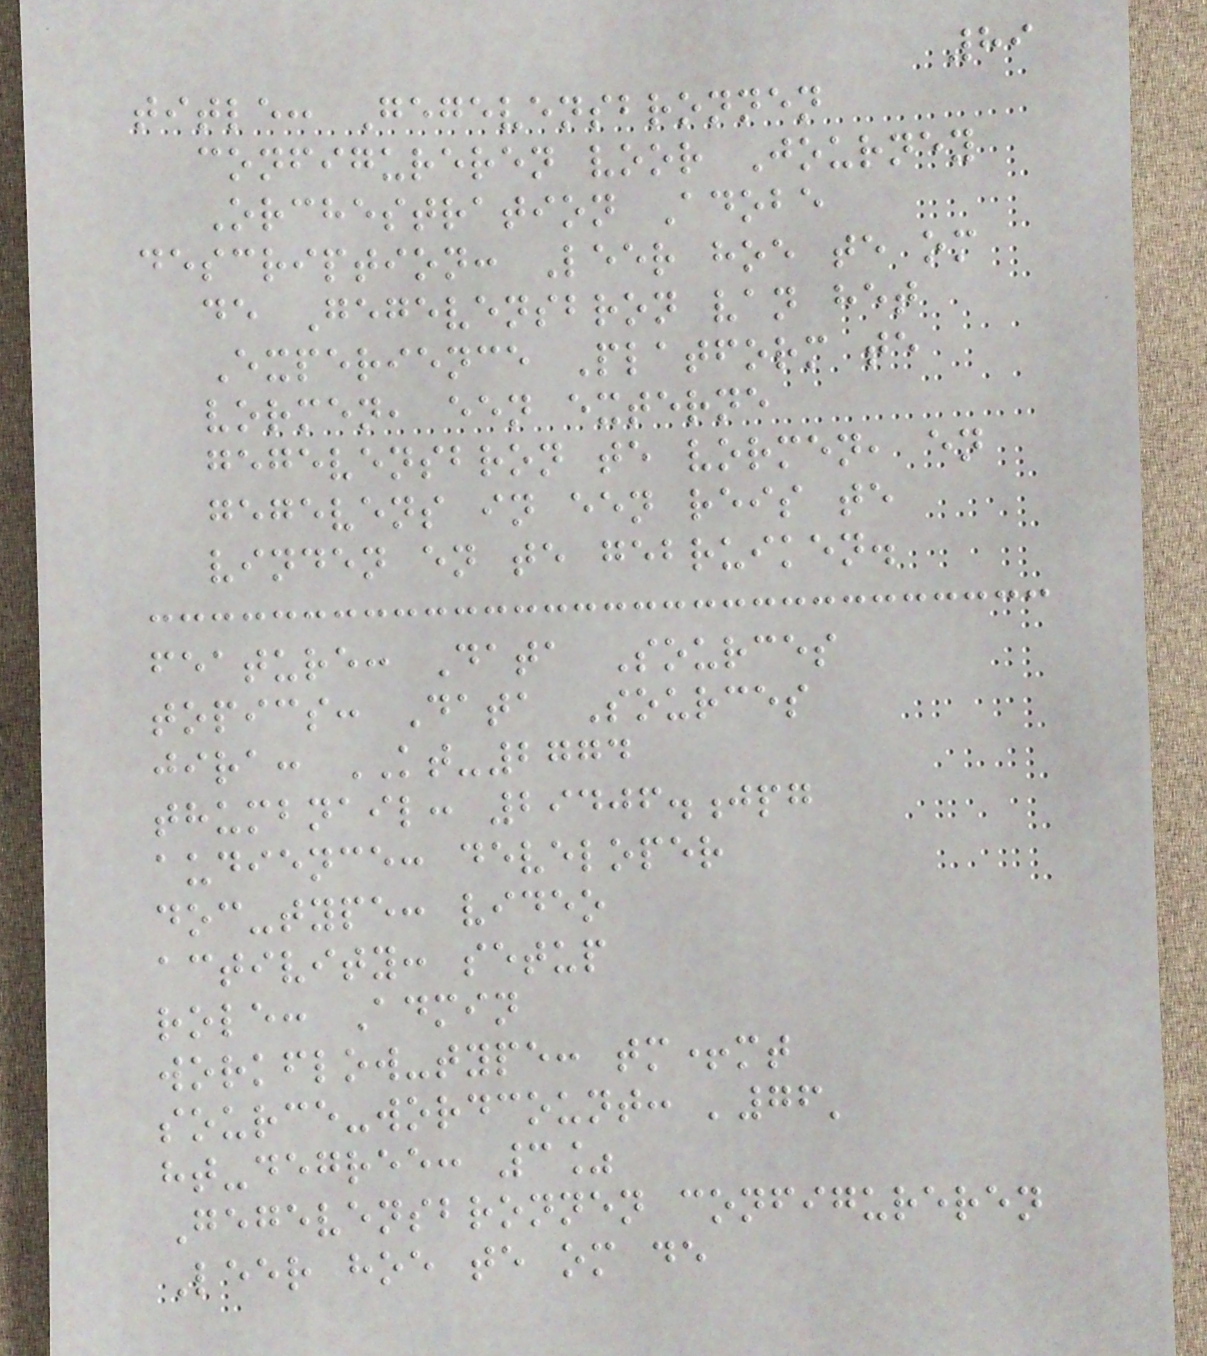89
title: Gegevensbronnen
configureren voor Journey
Orchestration Adobe
description: Leer hoe te om
de Gegevensbron van het
Experience Platform te
vormen, een externe
gegevensbron te vormen, en
gegevens in een reis te
vinden en te gebruiken.
feature: Data Sources
topics: Data Sources
jira: KT-2774
thumbnail: 29406.jpg
audience: developer
doc-type: video
activity: setup
role: Admin
workflow-type: tm+mt
source-wordcount: '76'
ht-degree: 3%
Gegevensbronnen configureren
Leer hoe te om de
